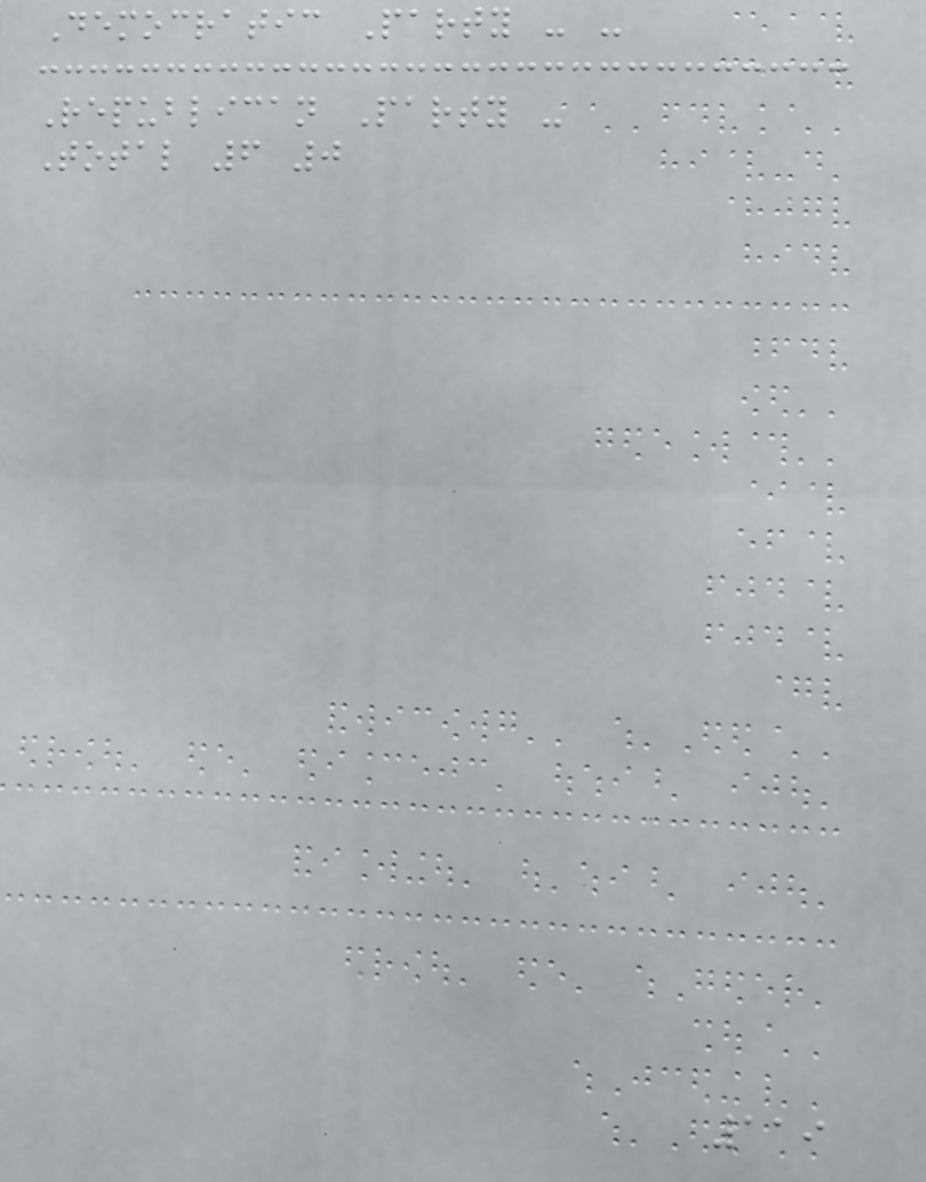Democratic Party - -
Republican Party -
Total 6 0
119
